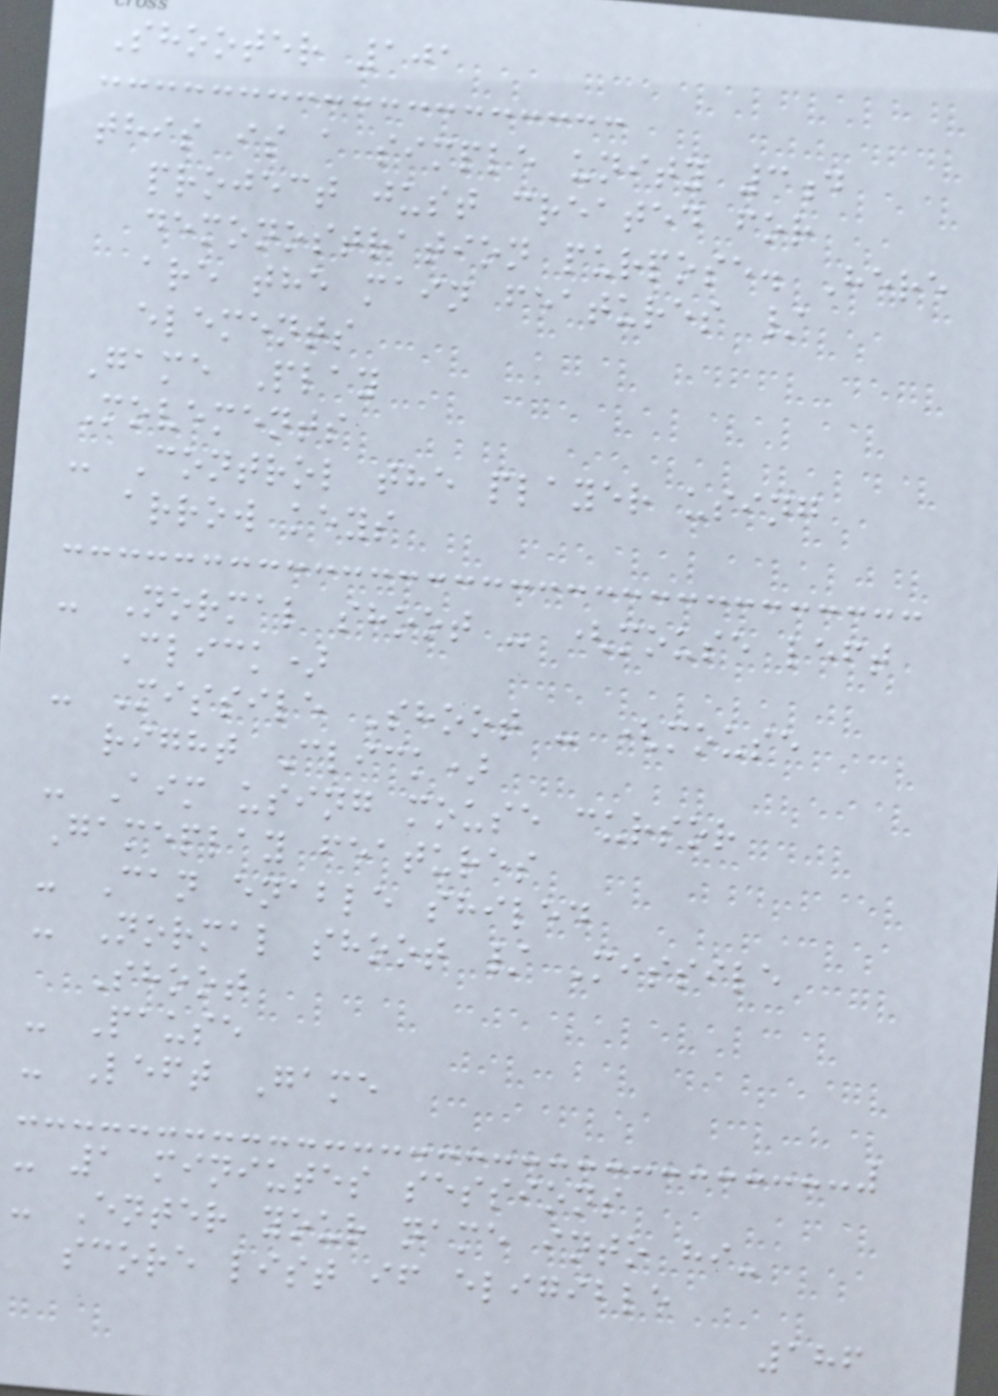Shooter 101
this is a simple unity 3d
project just created for
demonostration purpose. Here
are the main features /
elements
Game Play
Movements
- Control the player using
arrow keys
- Normal shoot - (mouse left
Click)
- Missile Shoot - (mouse
right Click)
- Aim using mouse cursor
Gameplay features
- Can enable shiled
- Normal shoot / Missile
Shoot
- Pause
- Left Game
- 1 miniutes sessions
- Enter your name into hi-
score list if eligible
186
